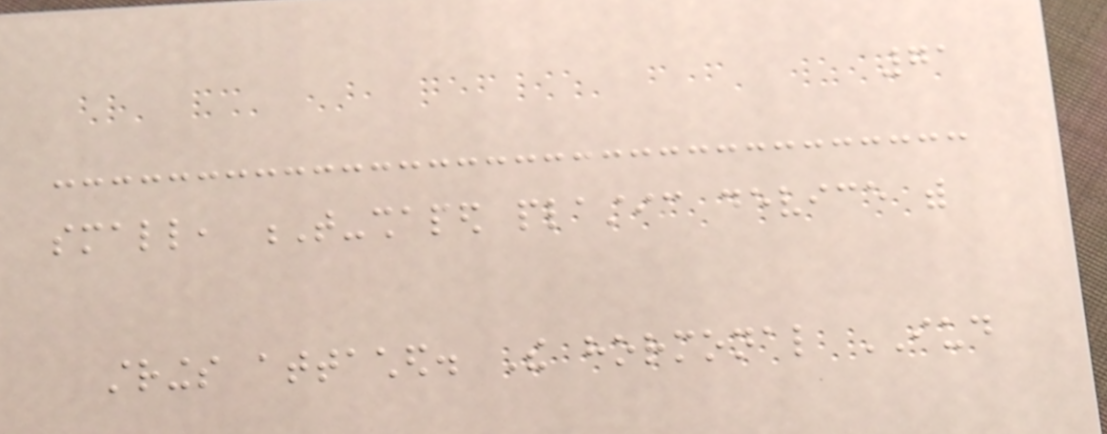71
small, T-shaped plastic device with
strings attached. The hormonal IUD
